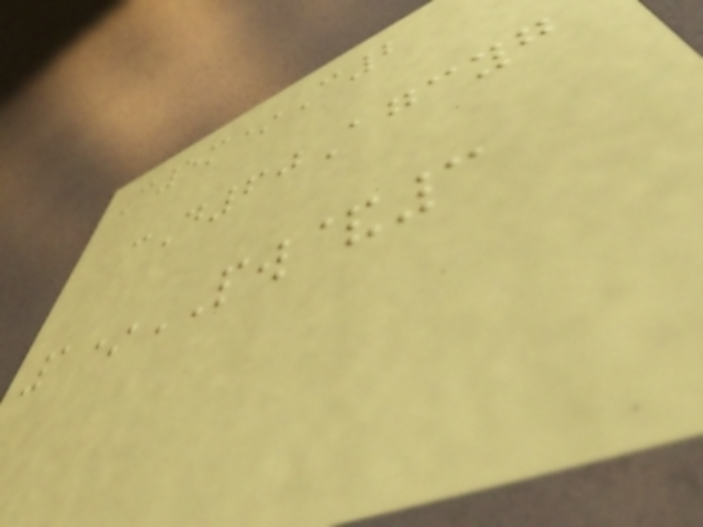C5m*C2
cD60Agcyg
1*PW&3
